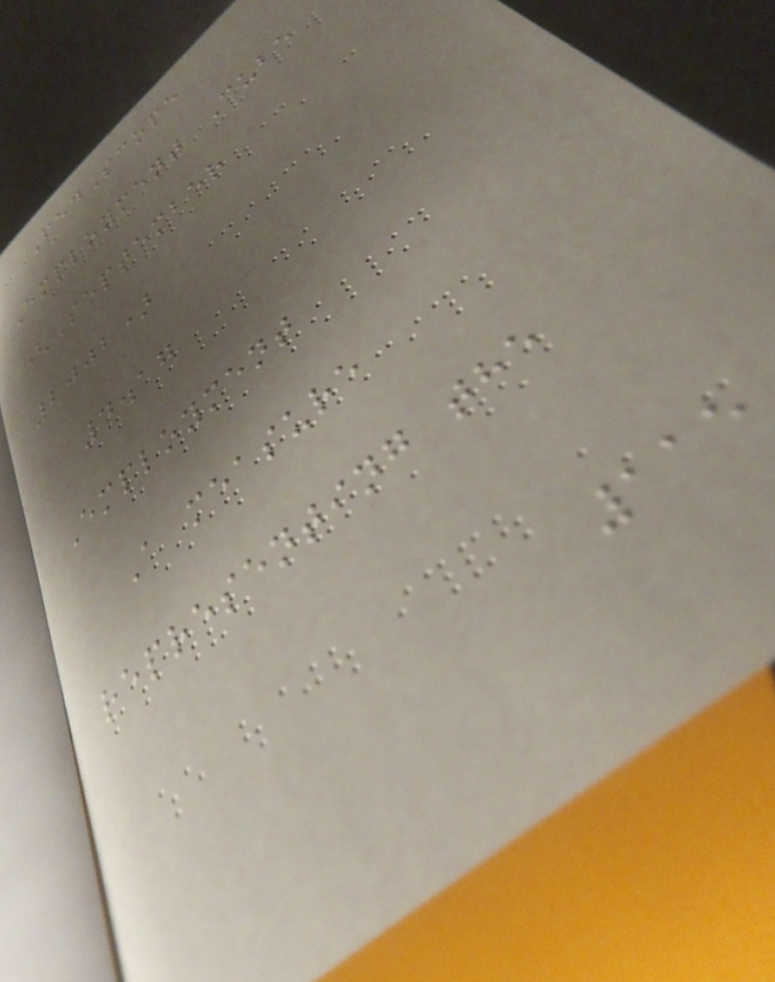FedScope
Employment Cube
(September
2002)
4.17
Employment
A measure
representing the
115
